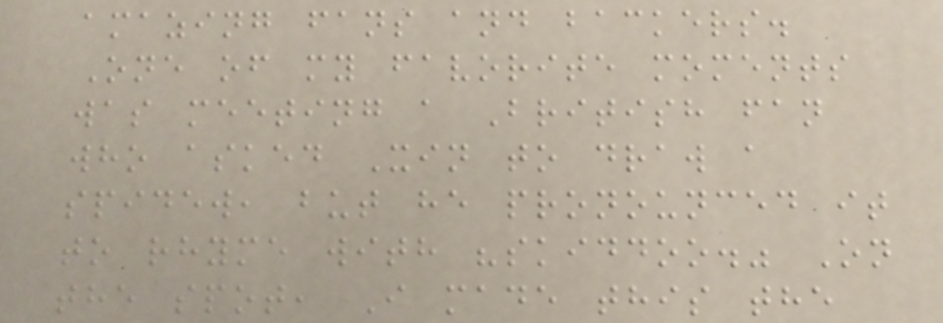amazing fans and backers.
One of my favorite moments
was meeting a British fan
who asked Xin to draw a
spidew, but he pronounced it
to rhyme with "skiddoo." On
the spot, I made this the
